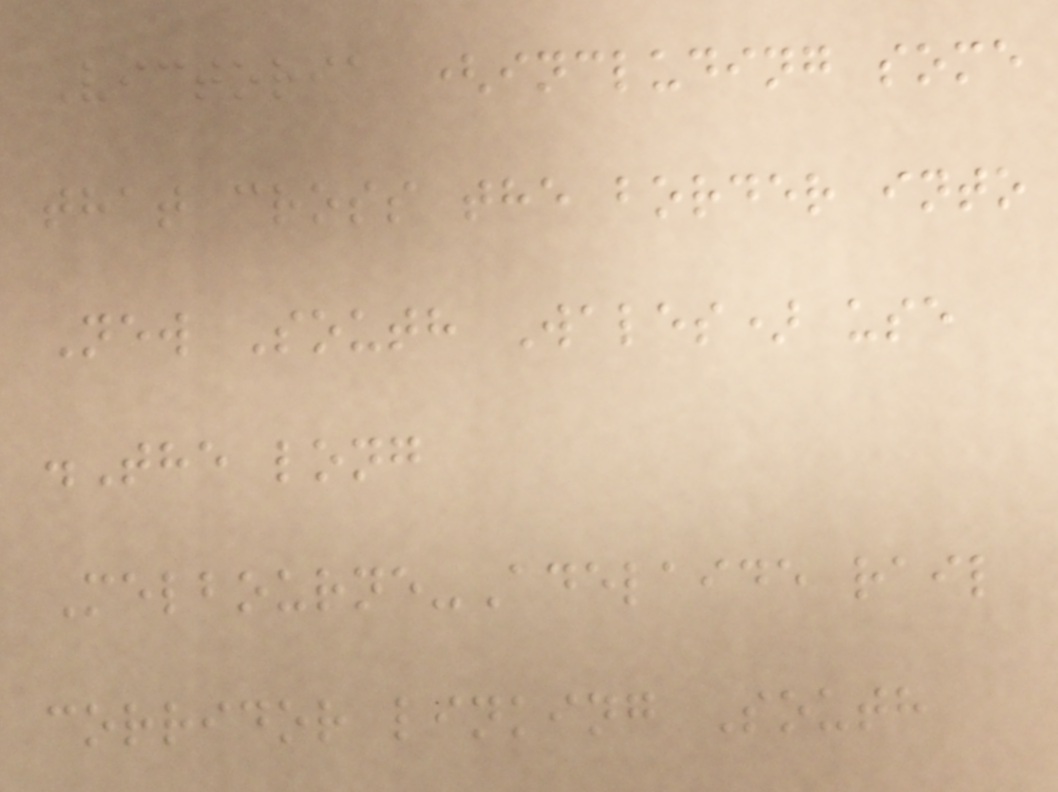Victoria (including some
that cross the border into
New South Wales) use
.The long
Melbourne-Adelaide rail
corridor linking South
